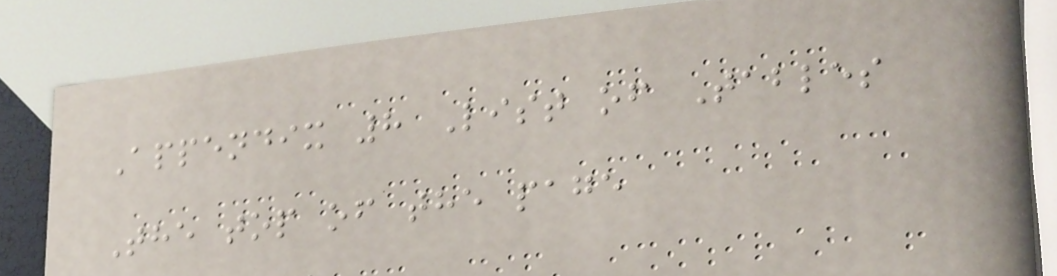Appendix 8 List of Tables
The top of the page
